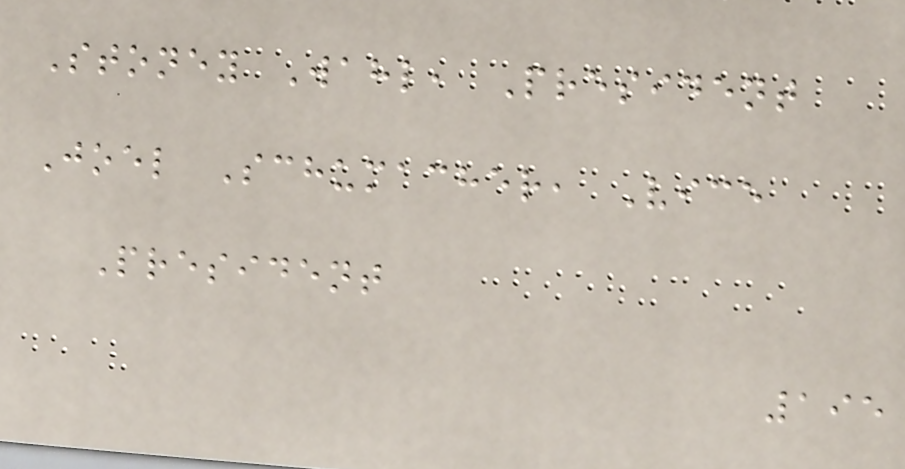Stoney Wahl, President
Joel Schumacher, Vice
President
195
